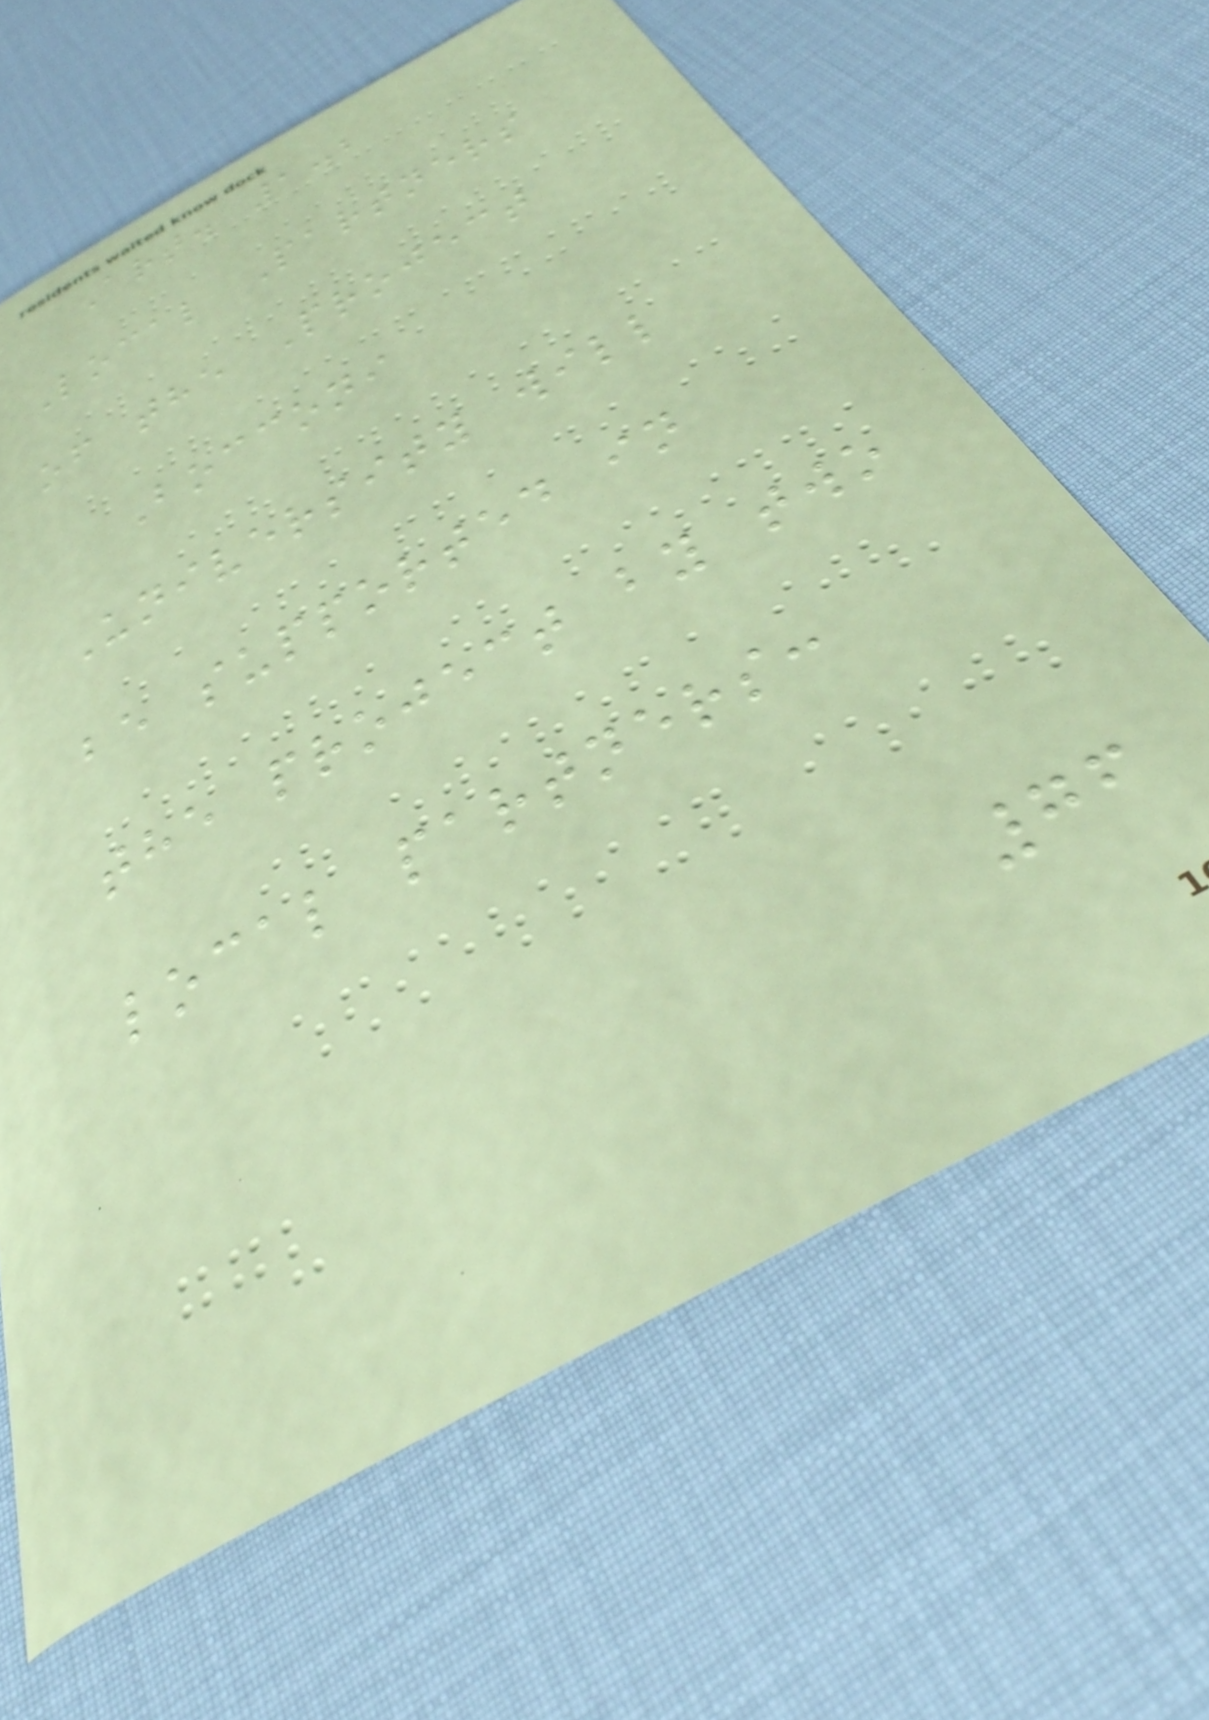Art. 1.2
Local Partners
of the Project
Bocconi
University will
be supported in
the project by two
local partners:
76
